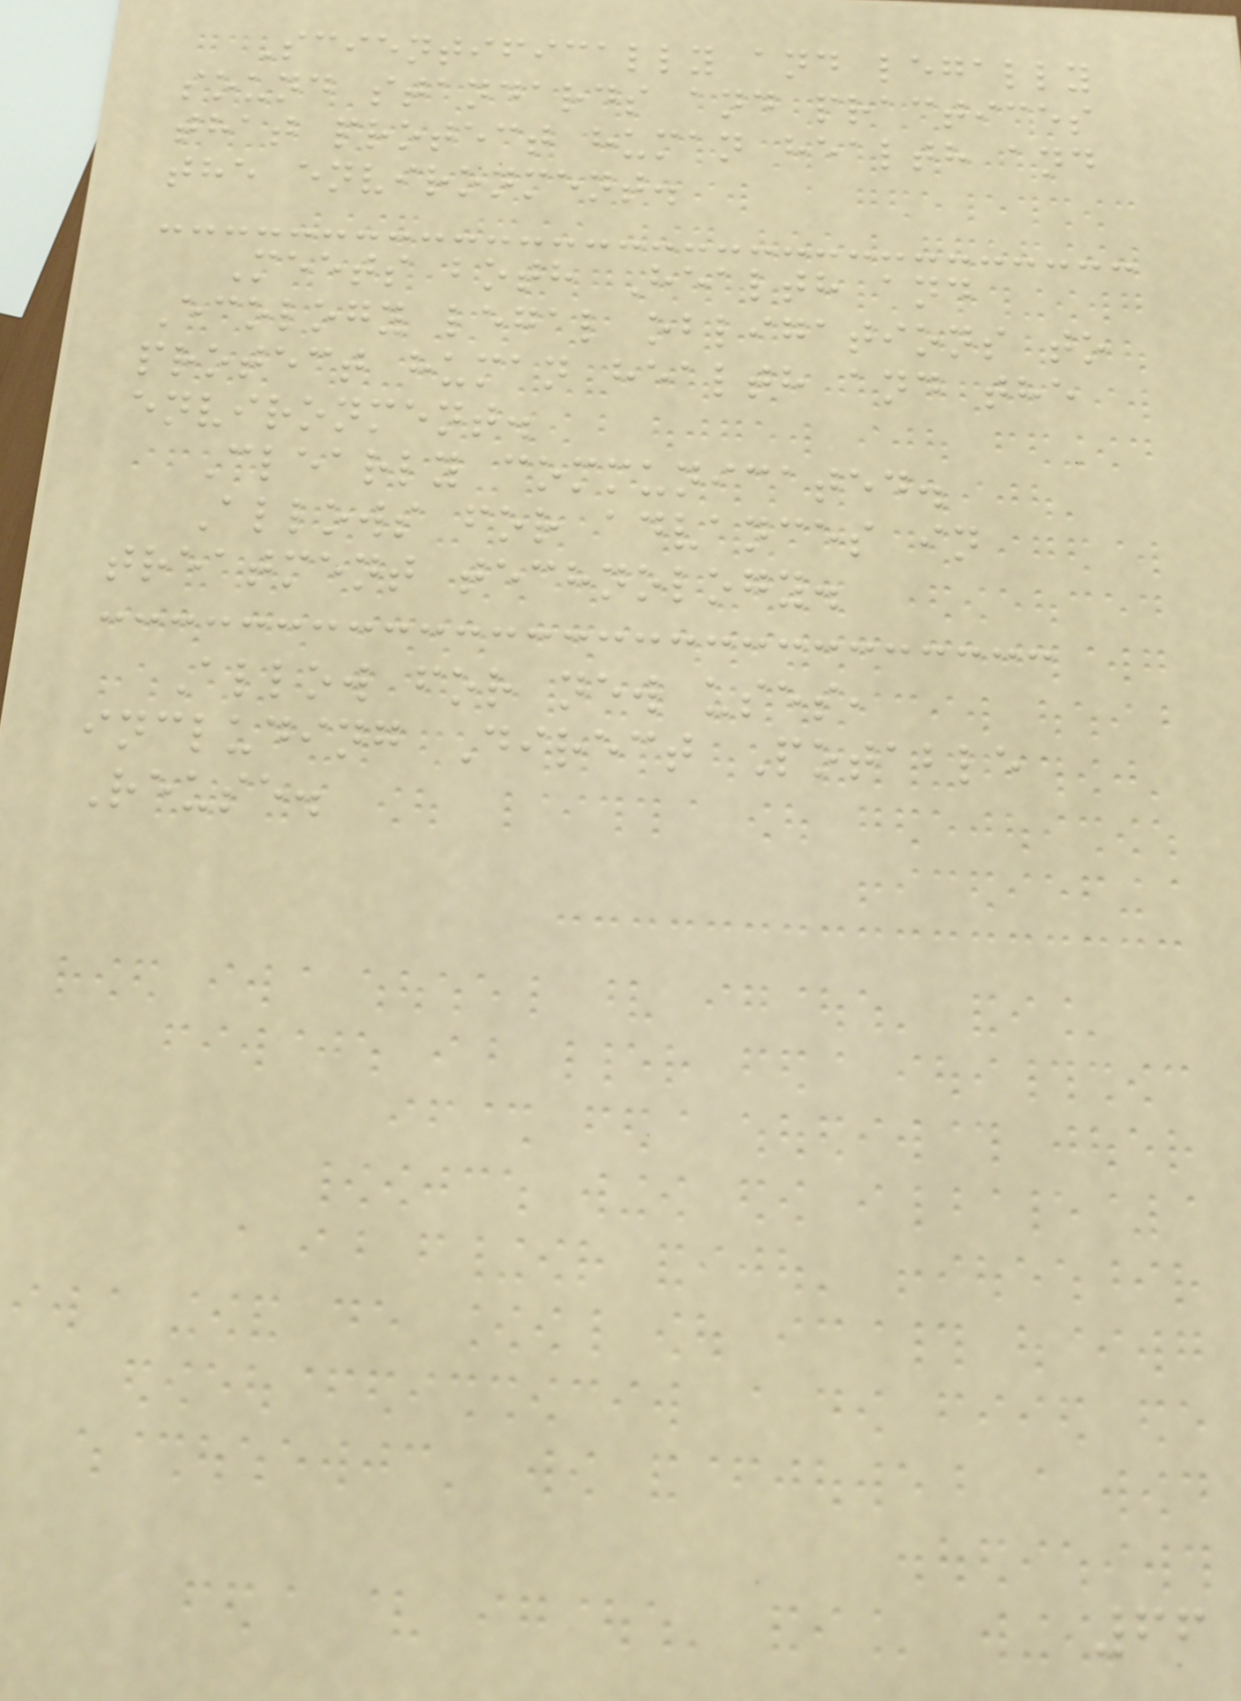Scientifically and legally
sound standards and practices
that protect human health and
the environment.
Meets both Health and
Ecology legal obligations to
protect human health and the
environment.
Clearly communicated.
Allows for advances in
treatment technology.
Allow for new uses,
including Direct Potable
Reuse.
66
